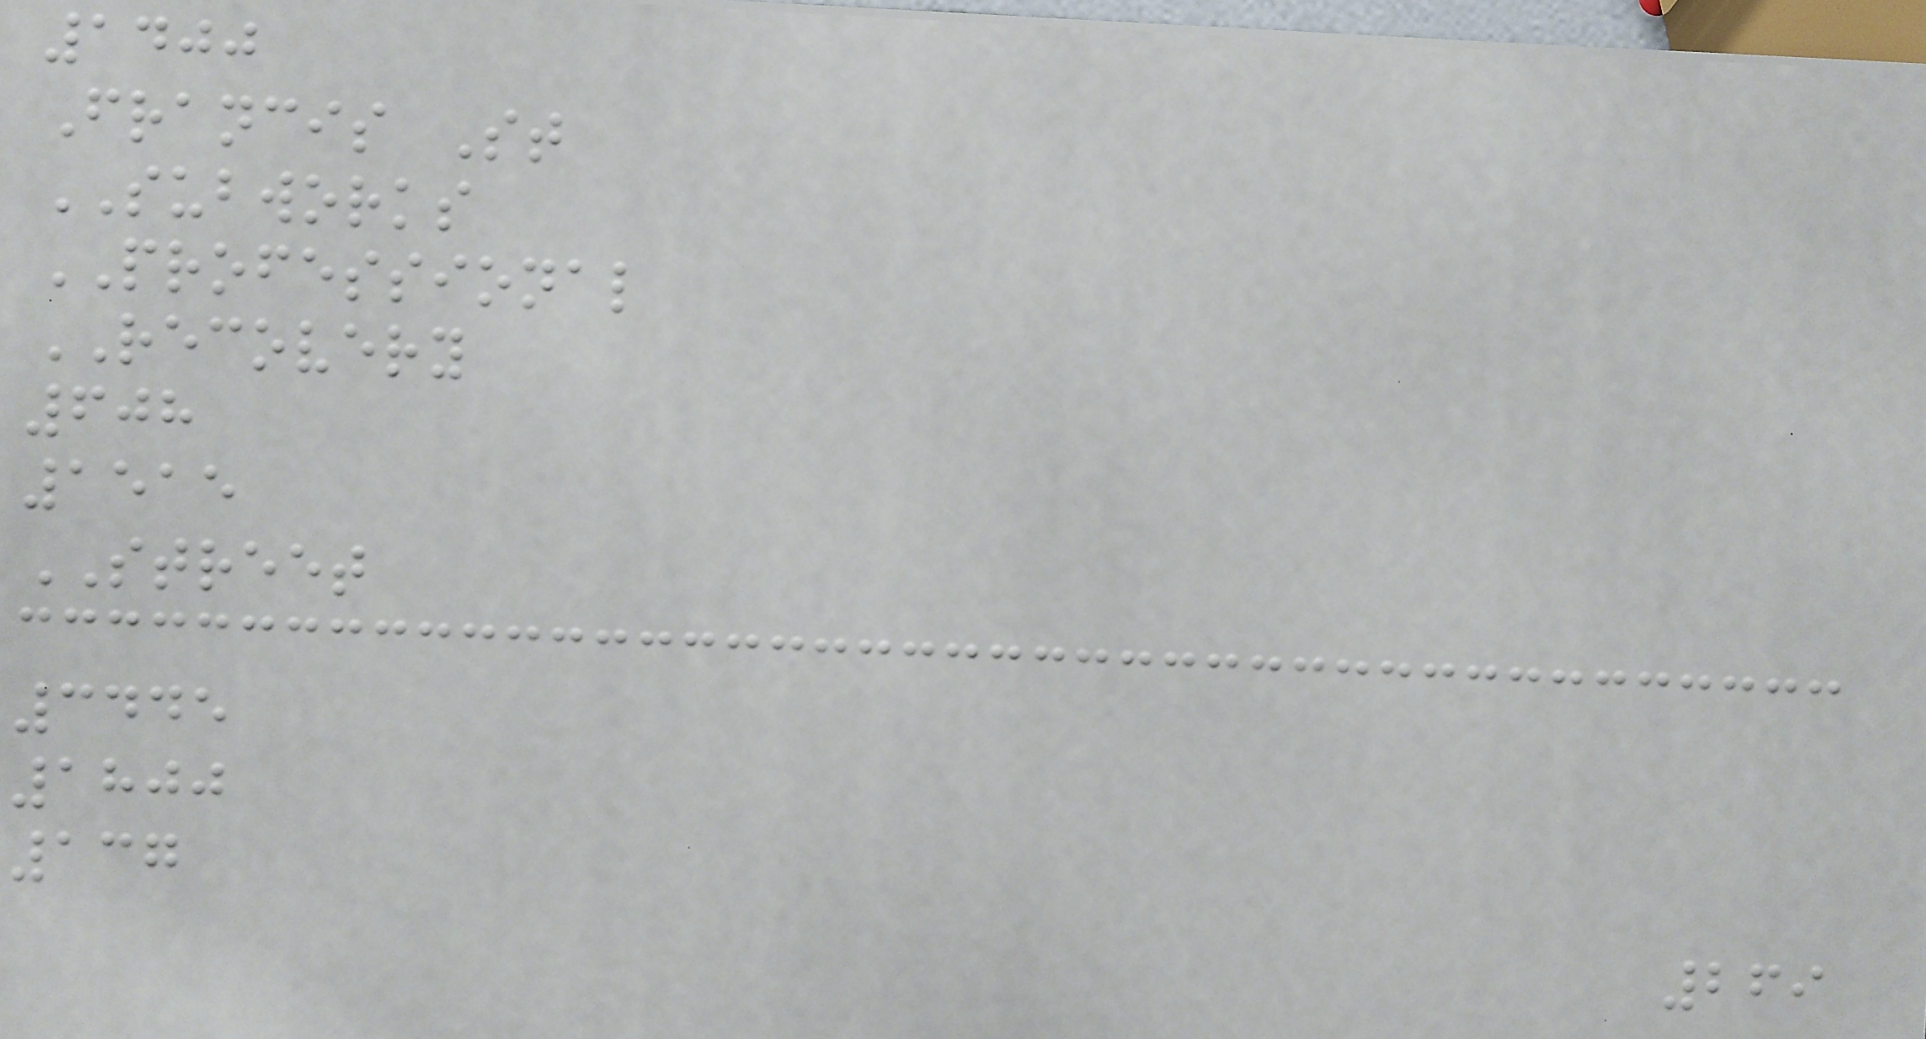1400
Francis St
SUBWORKS
PROFESSIONAL
RECOVERY
608
1515
STREET
3445
1800
137
269
